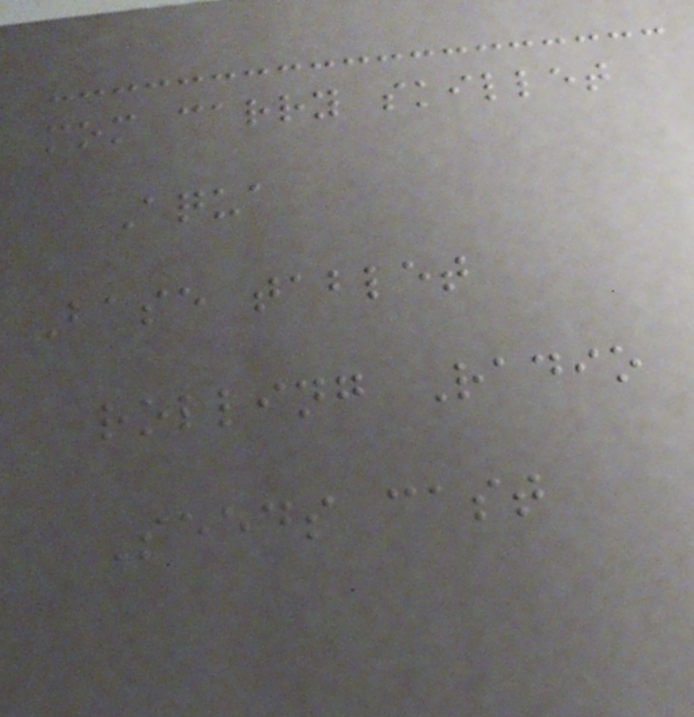mom carry skillet
Aqua
Base tablet
rolling Radio
Seeds cast
